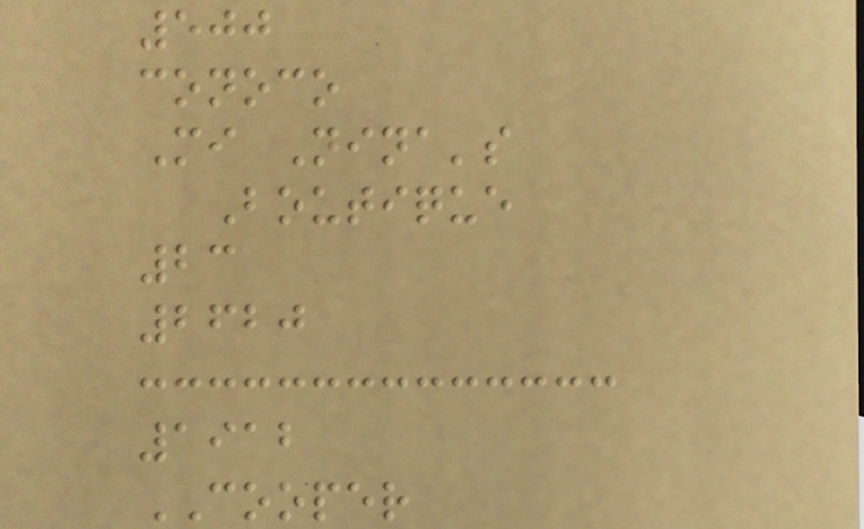500
conoco
Mi Nina's
Boutique
23
2620
1912
COOPER
